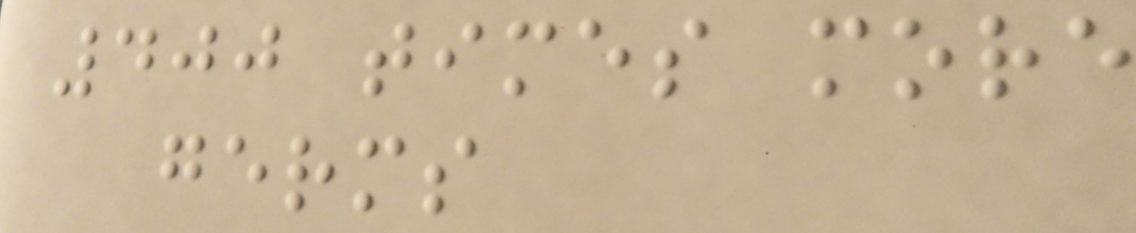400 times more
germs
